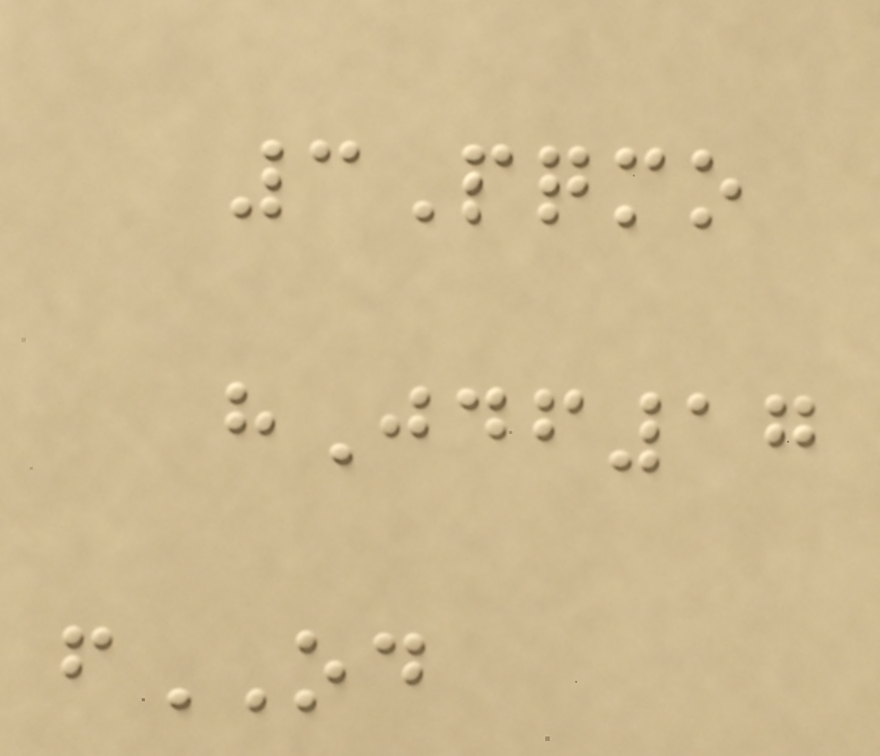3Pqmo
hJdf17
fOD
